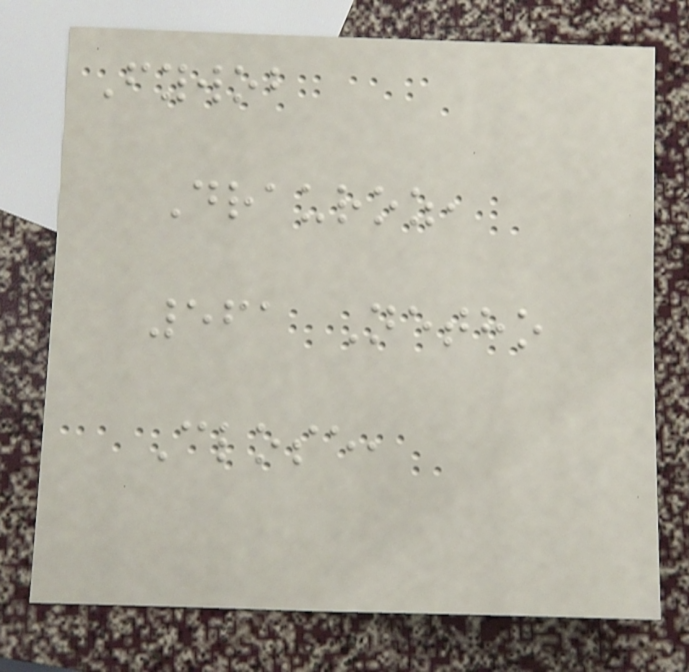Fywob
Drauroz,
561 Netho
Close,
